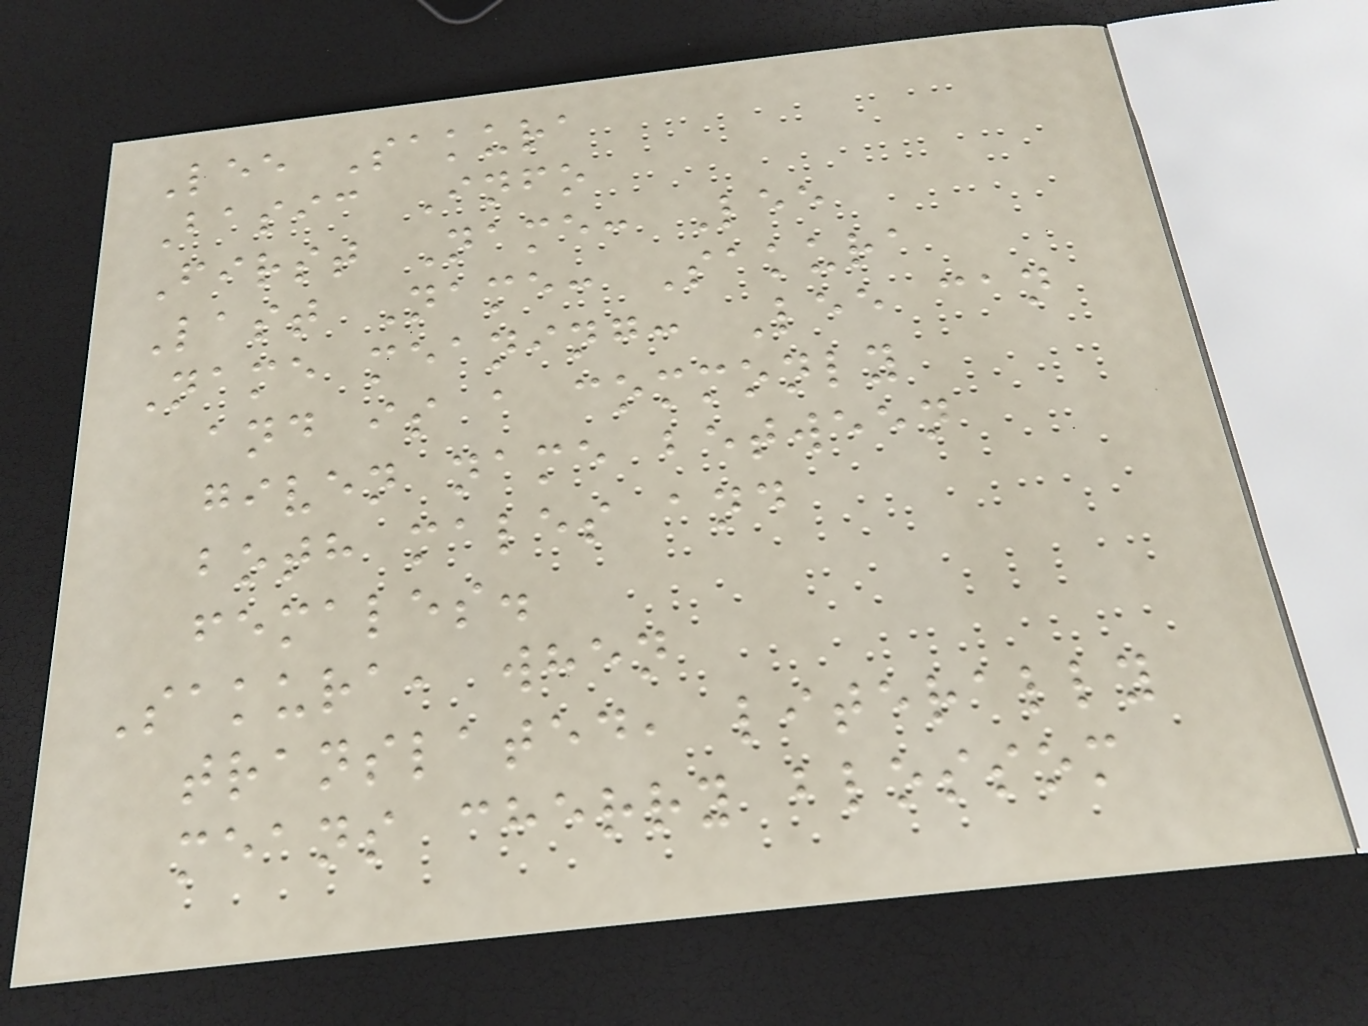Lee Sakura
Basic Info
First Name: Lee
Last Name: Sakura
Name meaning: Lee can
and is a commonly
given name between
both males and
females.
Sakura, when
translated, literally
means cherry blossom
